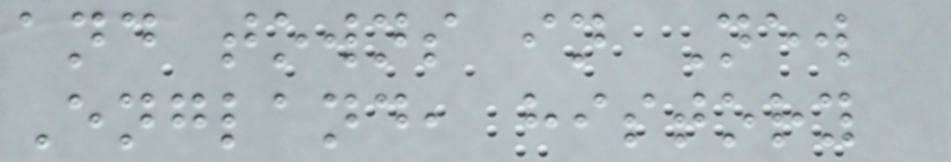and towns in New
England, history
